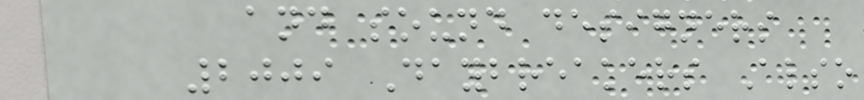and sound designers
2009 Daybreakers Also
